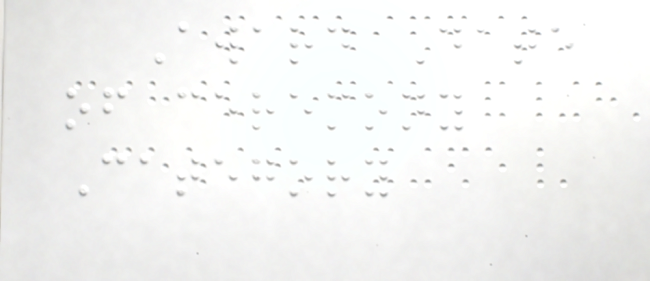Award Date
of ceremony
Category
